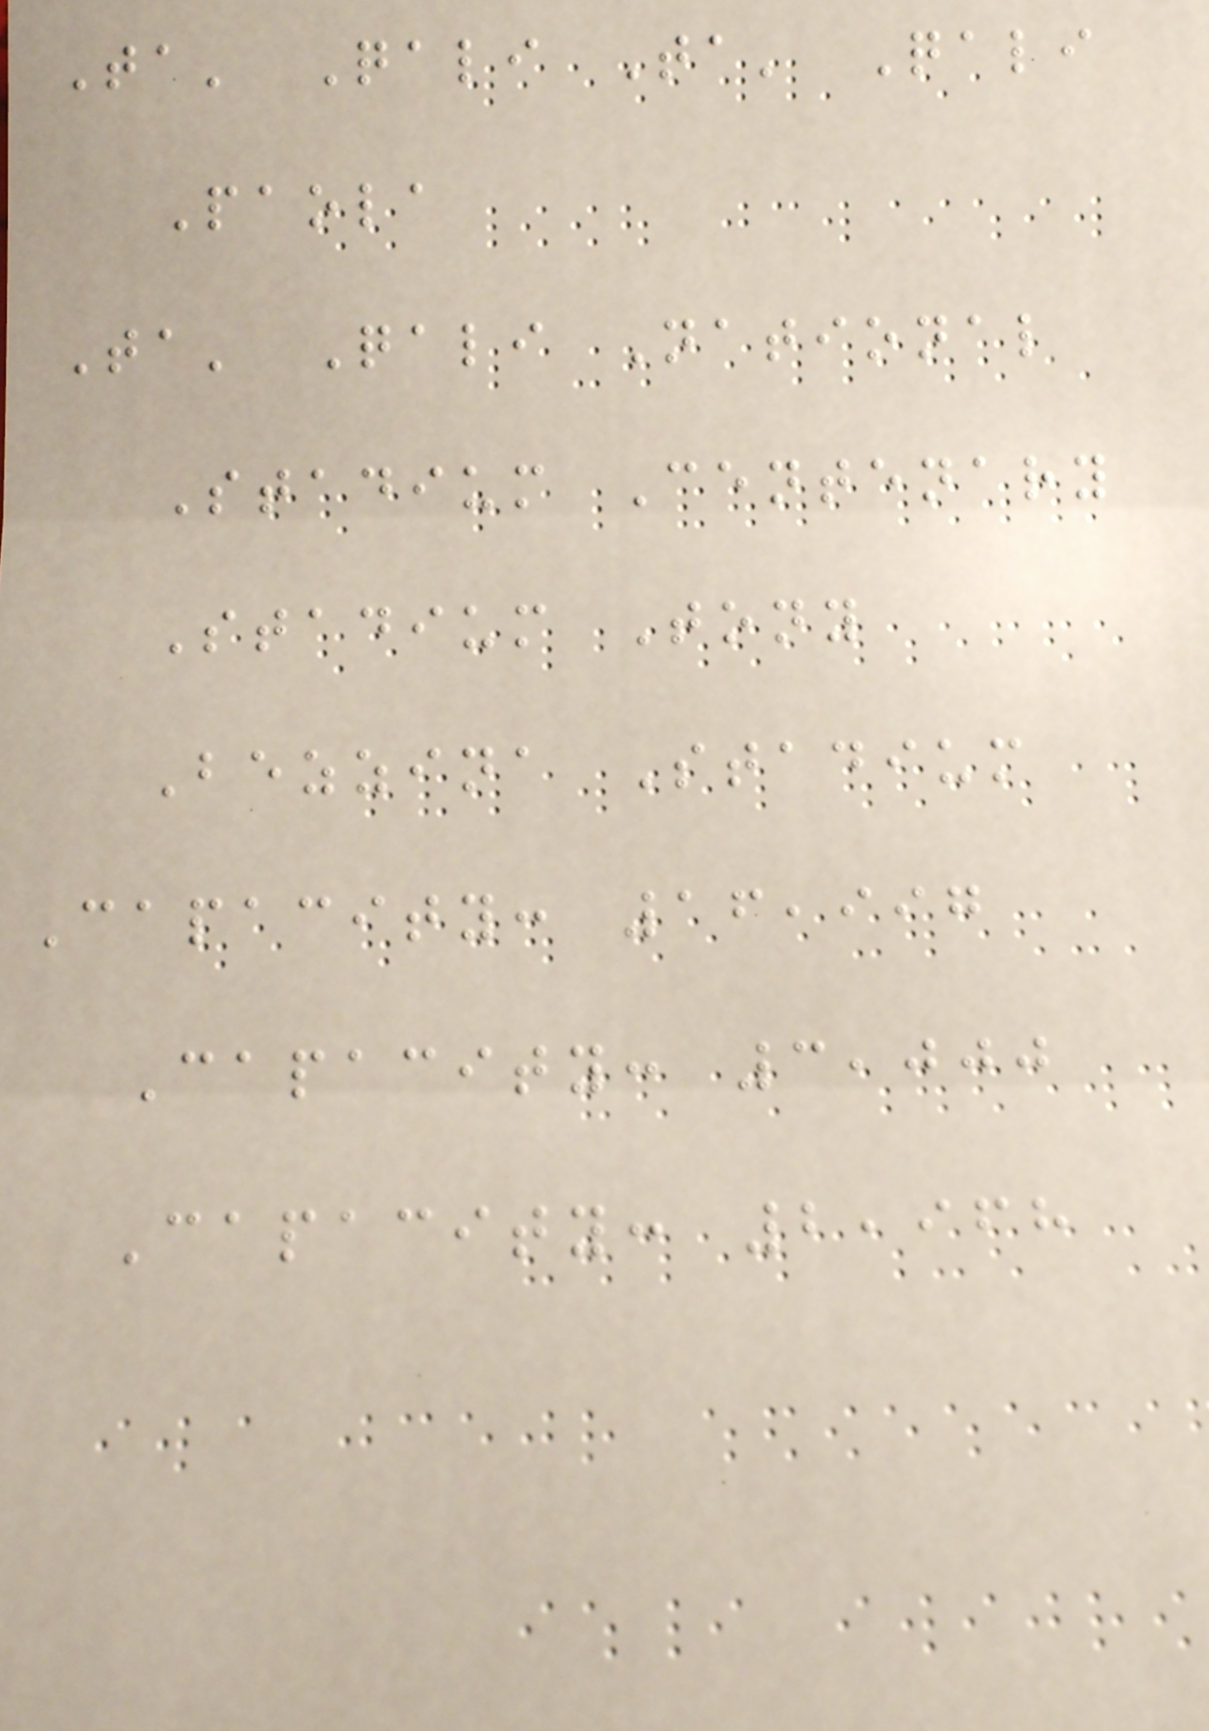Ta' Qali Ta' Qali
Paola
Ta' Qali National
Stadium Centenary
Stadium Tony
Bezzina Stadium
Capacity: 16,997
Capacity: 3,000
Capacity: 2,968
